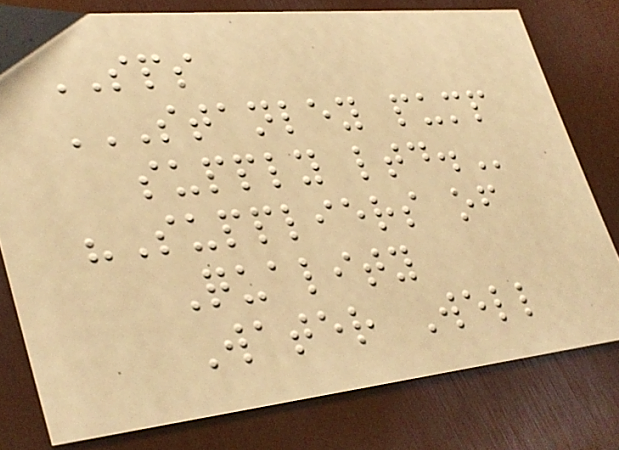SPS
STANLEY PUMP
SUPPLY LTD.
"Suppliers of
Quality
Water Well
